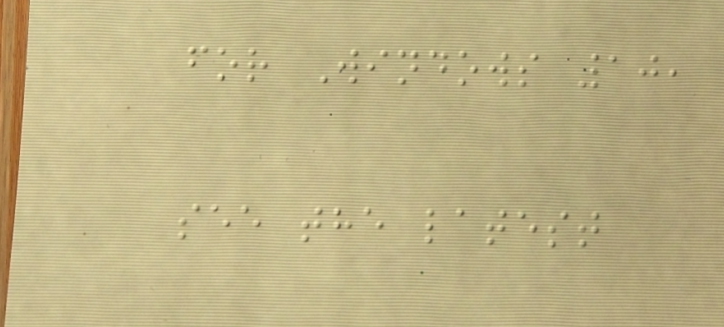for Windows 10,
see the latest
